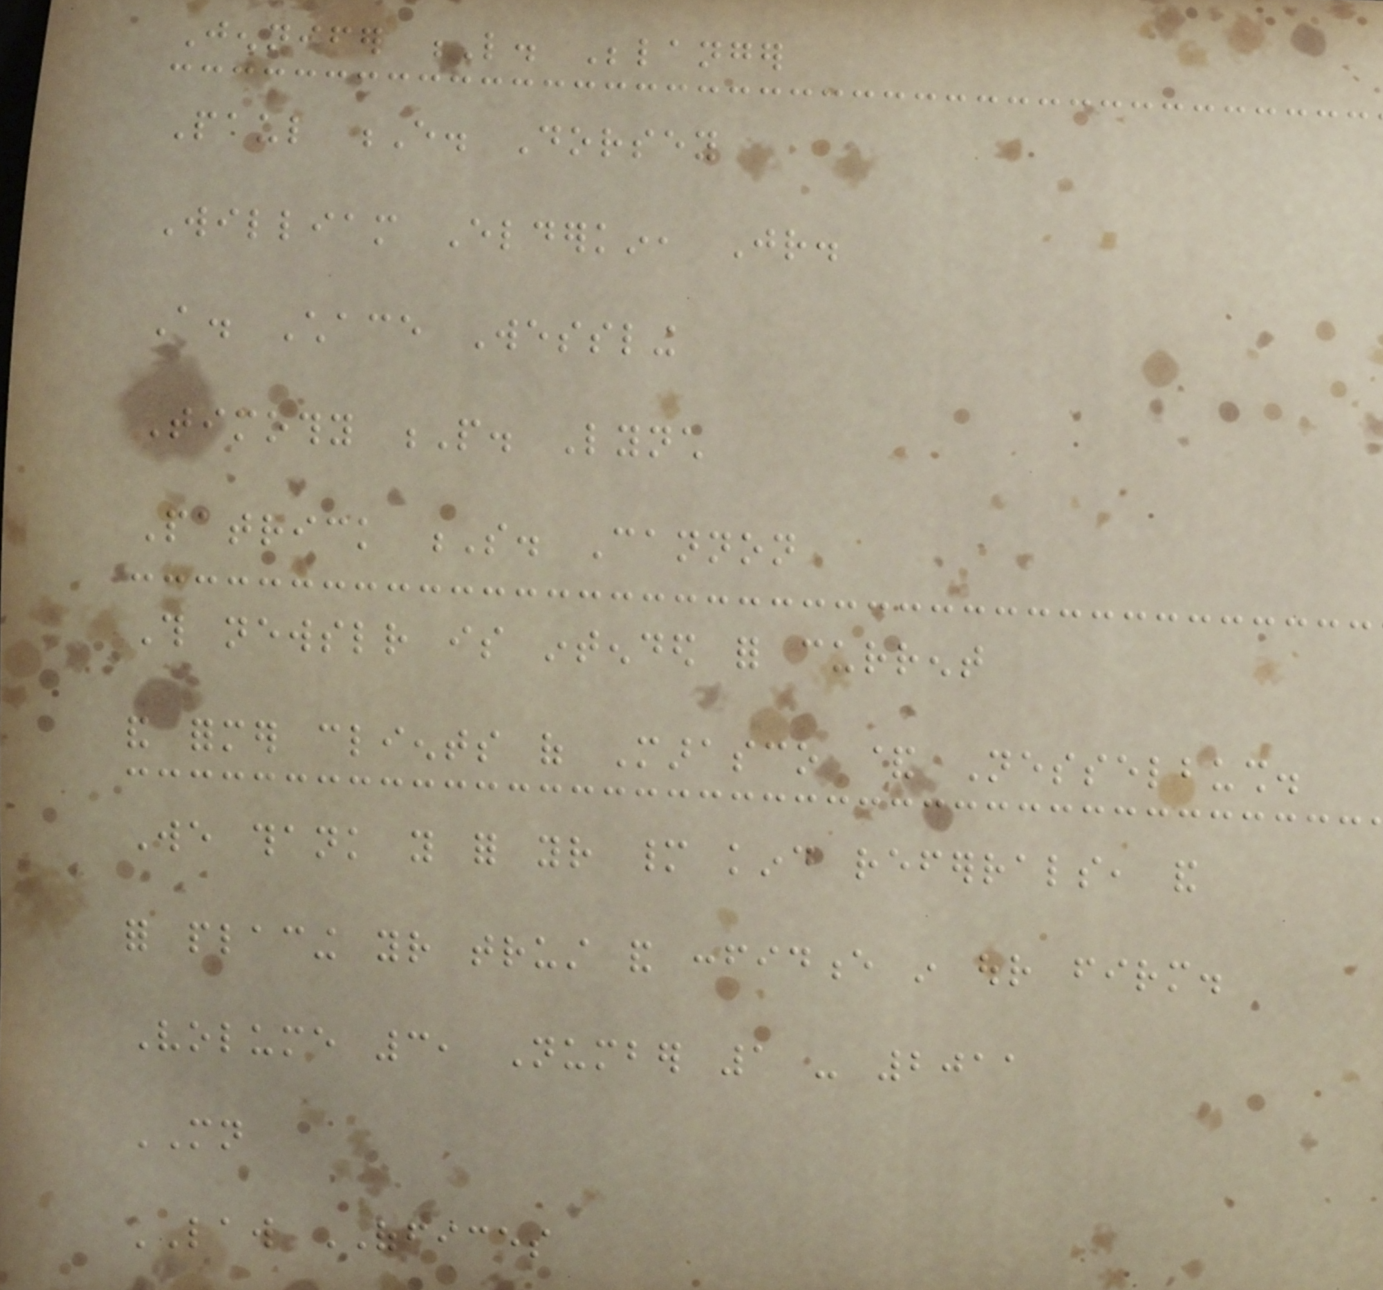Jennifer L. Belanger
Paul E. Dorsey
William Elderkin, Jr.
A. Chace Wessling
Timothy P. Lynch
Patrick S. Cannon
This newsletter is intended for current
and former clients of Marasco & Nesselbush.
We thank you for your many kind referrals, and
for placing your trust and confidence in our firm.
Volume 3, Number 1 - 2011
MN
LAW OFFICES
